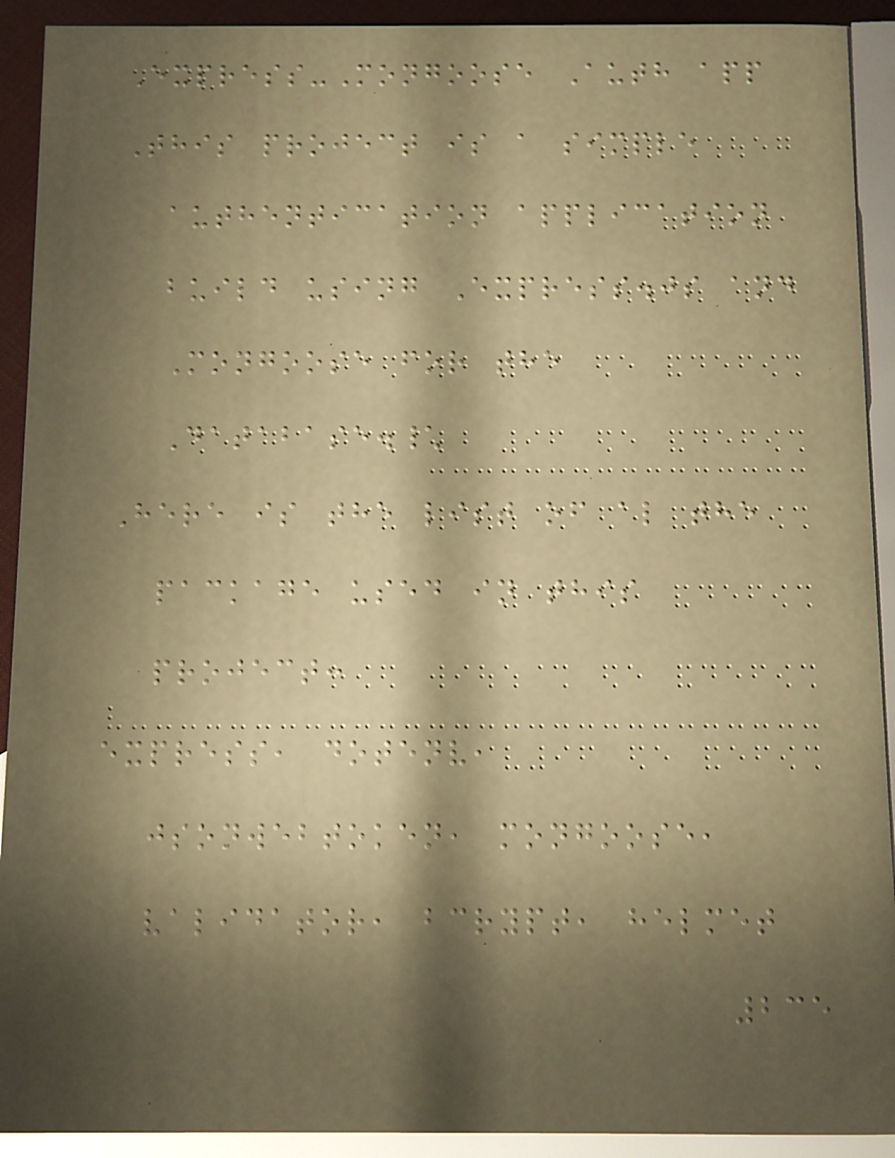Express-Mongoose Auth app
This project is a simple
authentication application
build using Express.js and
Mongoose for the
Database.\
Here is the list of al the
package used in this
project:
express, dotenv,
jsonwebtoken, mongoose,
validator, bcrypt, helmet
235
